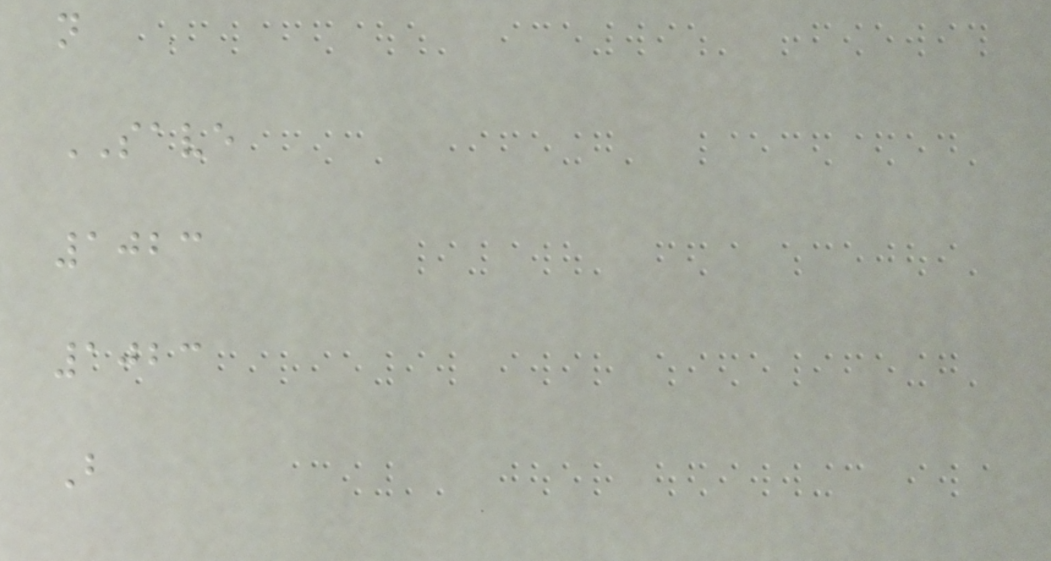n
SAVE
1023
1023
B
